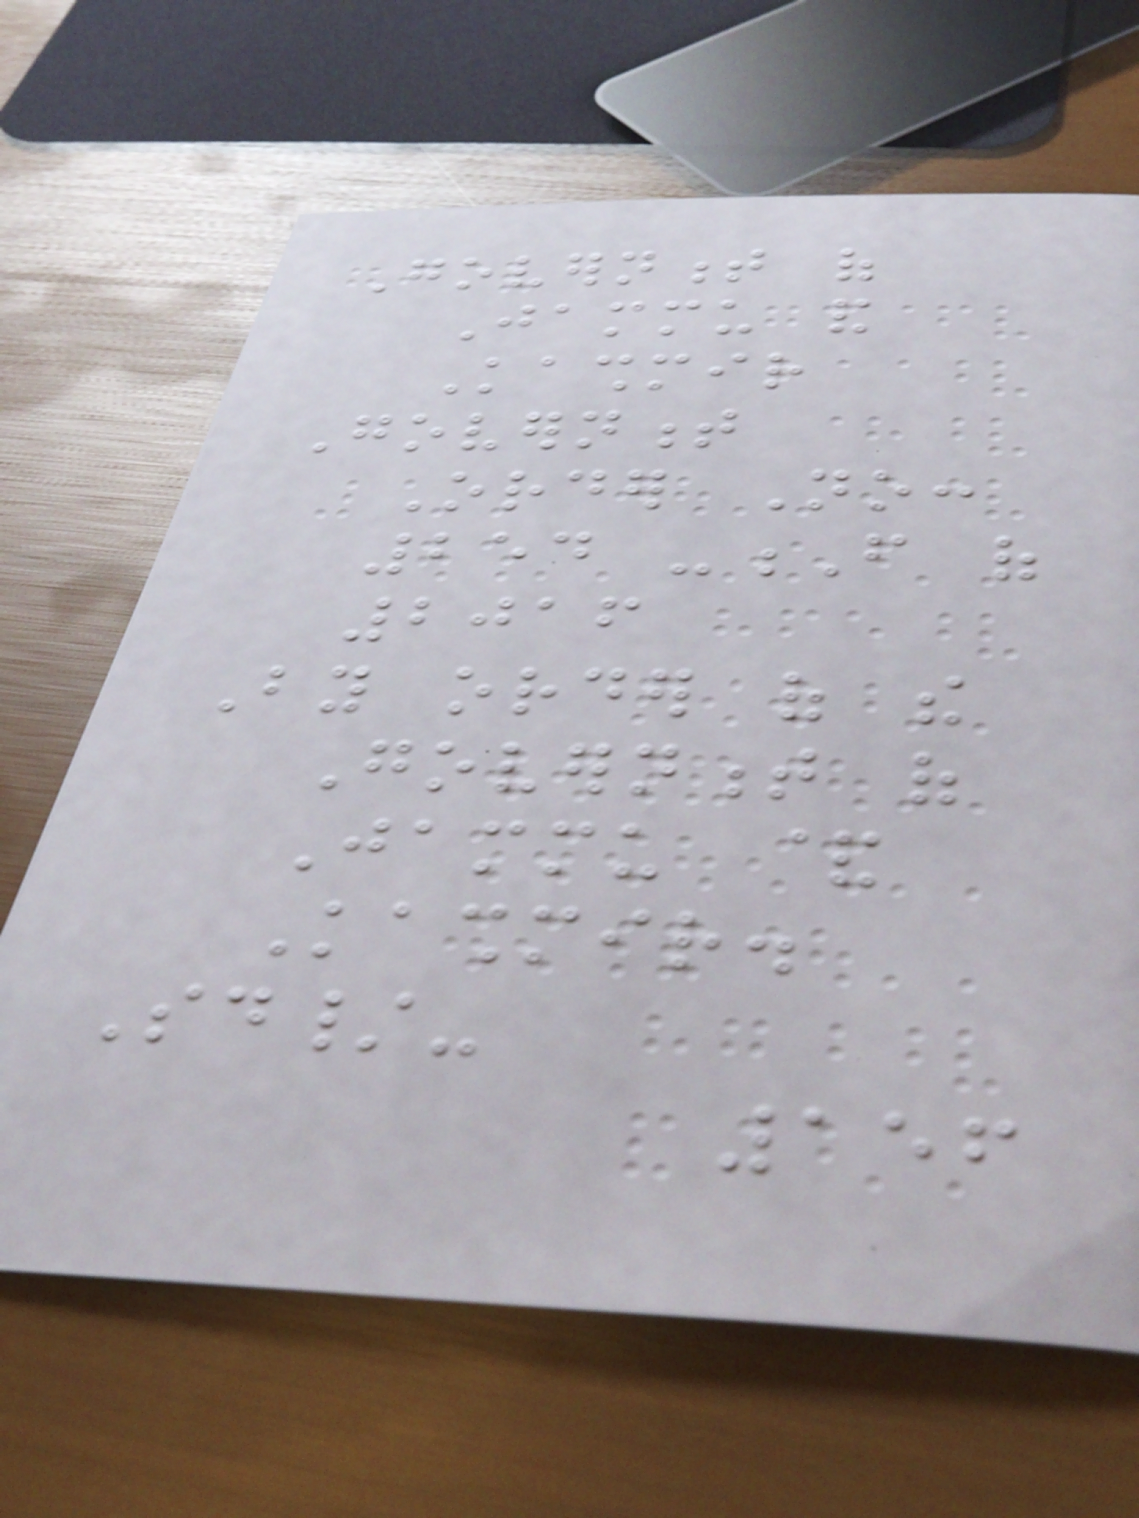Government of
Jammu and
Kashmir
Government
Order No:
254 -F of
2016
By order of the
Government of
Jammu &
Kashmir.
Sd/-
156
